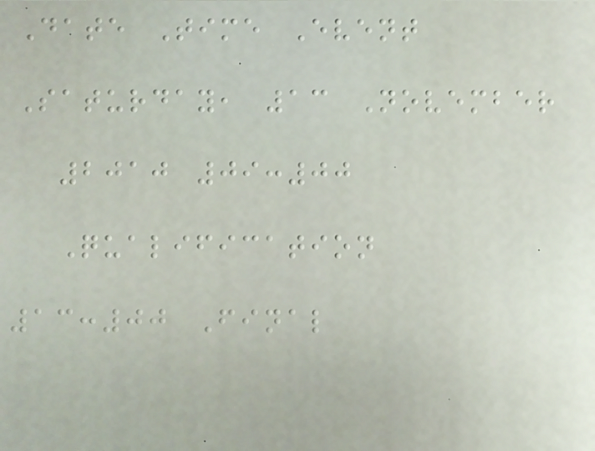Date Time Event
Saturday, 13 November
2010 09:00
Qualification
13:00 Final
